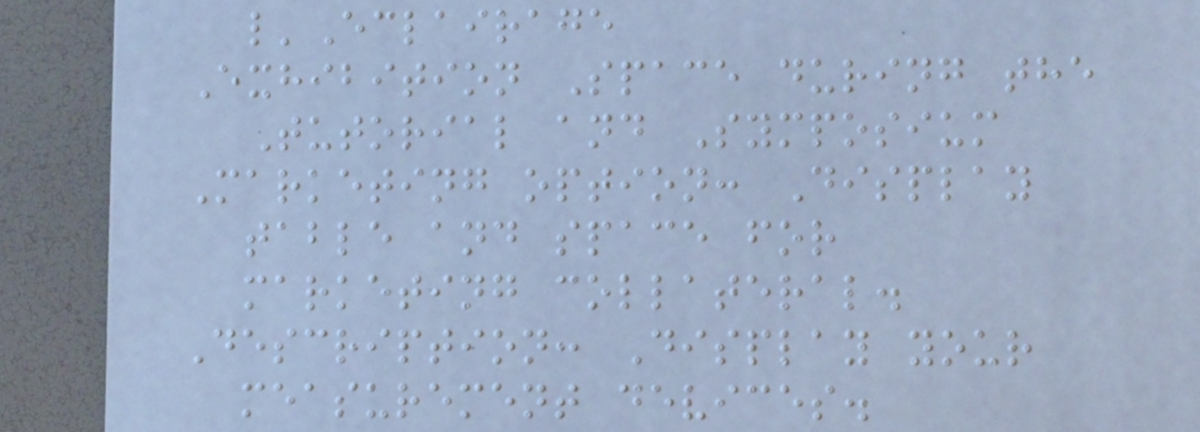l'Eclairage
Exhibition Space during the
Tutorial and Symposium
Marketing option: Display
table and space for
marketing collateral.
Description: Display your
measurement devices.
